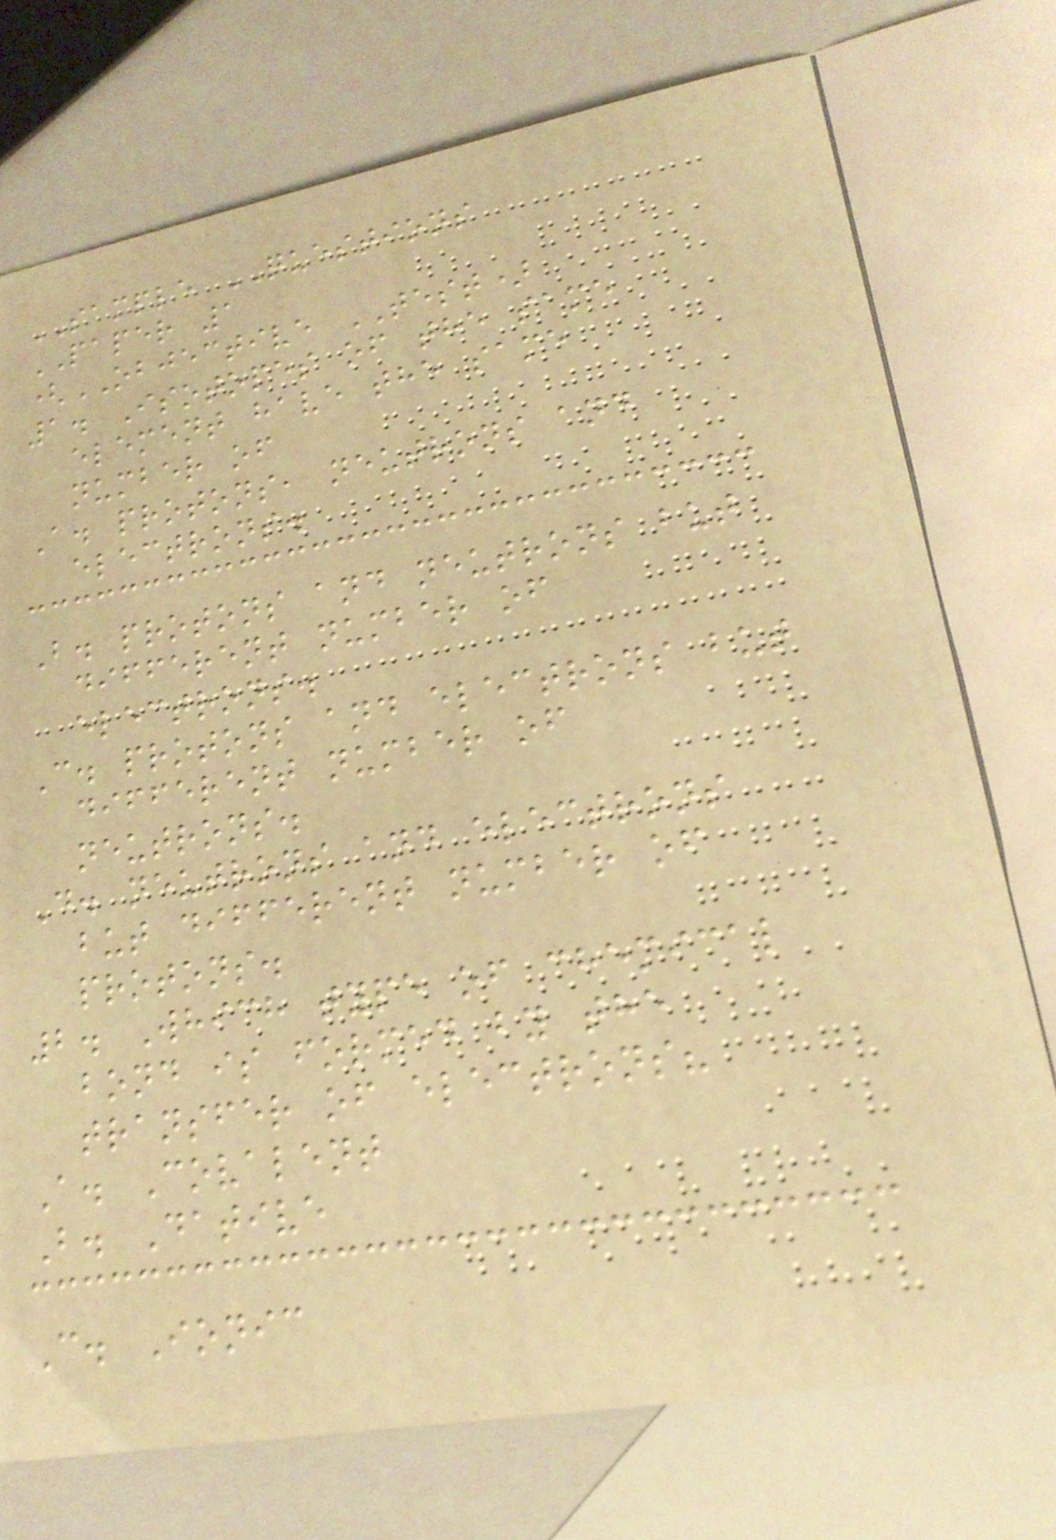SAMPLE QUESTIONS
PAPER 1
(OBJECTIVE TEST)
1. Isotopes of the same
element have the same
number of
A. protons, neutrons and
electrons.
B. protons and neutrons but
different number of
electrons.
C. protons and electrons but
different number of
neutrons.
D. neutrons and electrons
but different number of
protons.
2. Which type of chemical
bond is formed by the
transfer of electrons?
A. Covalent
B. Dative
C. Ionic
